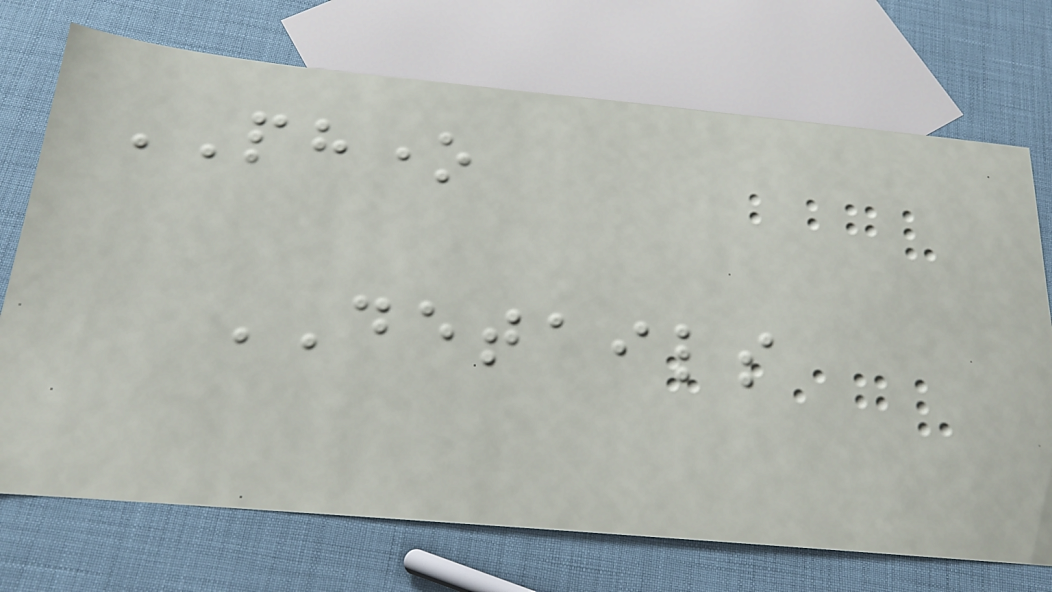PHONE
DETAILS
